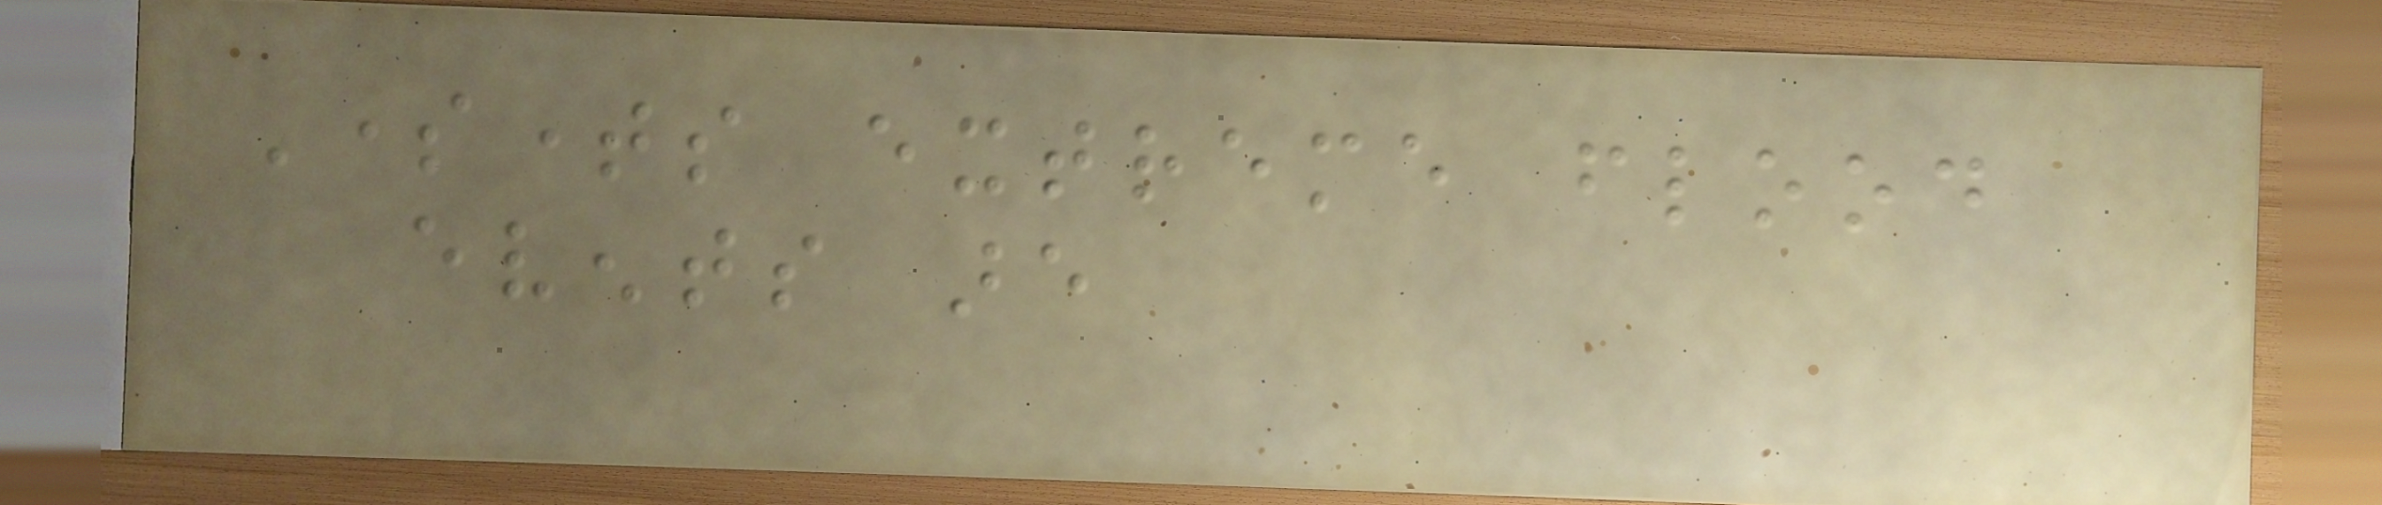Sometimes extreme flood
events are
